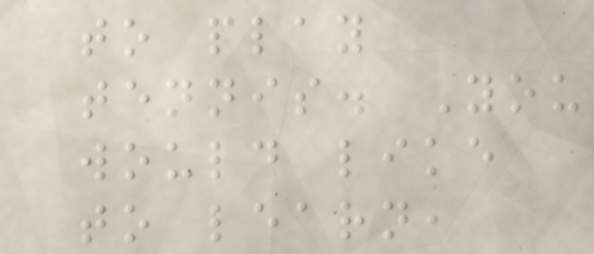to play
tennis. You
would like
to learn,
